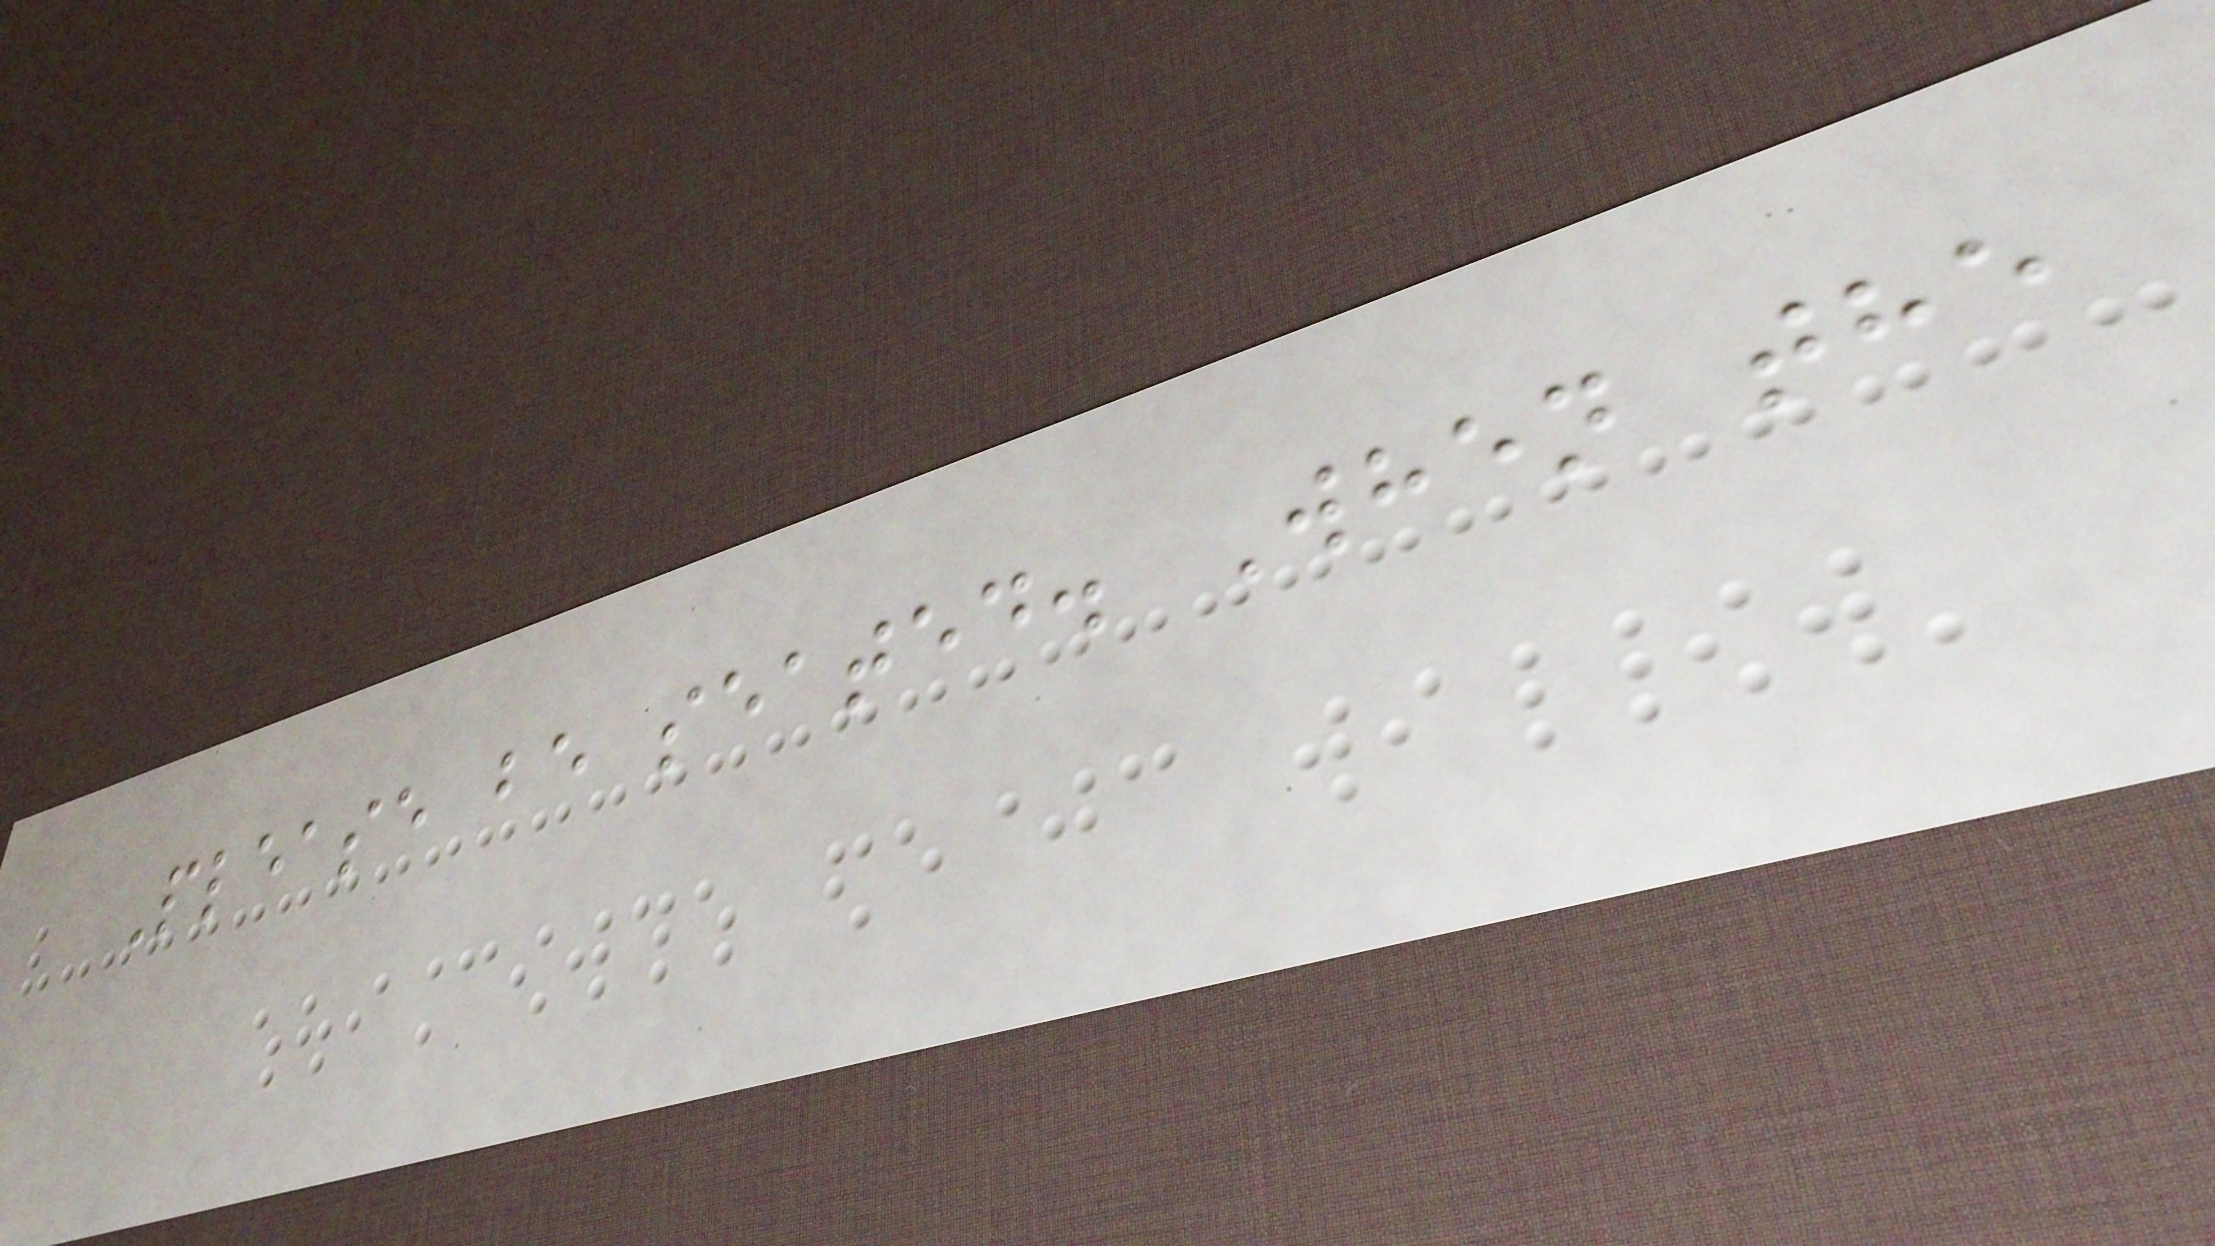Please be seated. When the
